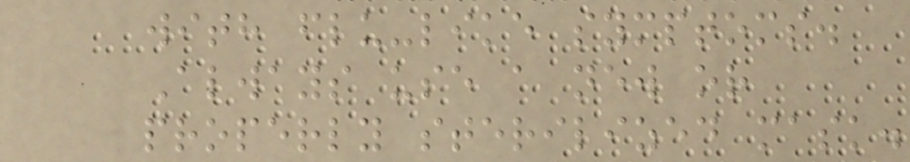with flu-like symptoms.
Always use a new or
properly sterilized mask.
